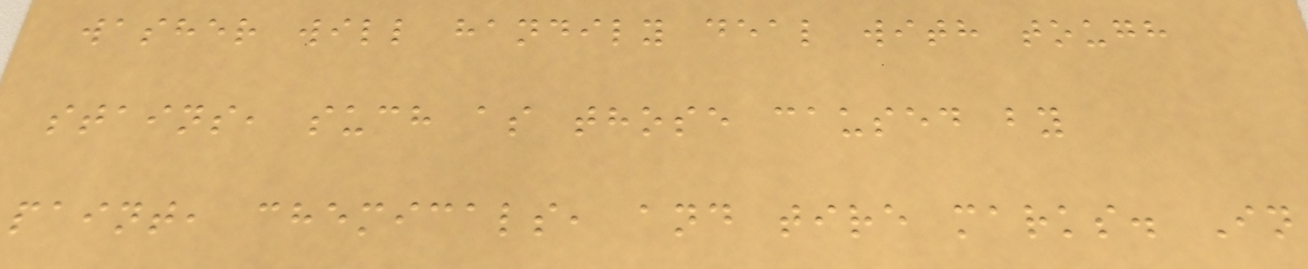washer will handily deal with tough
stains, such as those caused by
paint, chemicals, and tire marks. In
